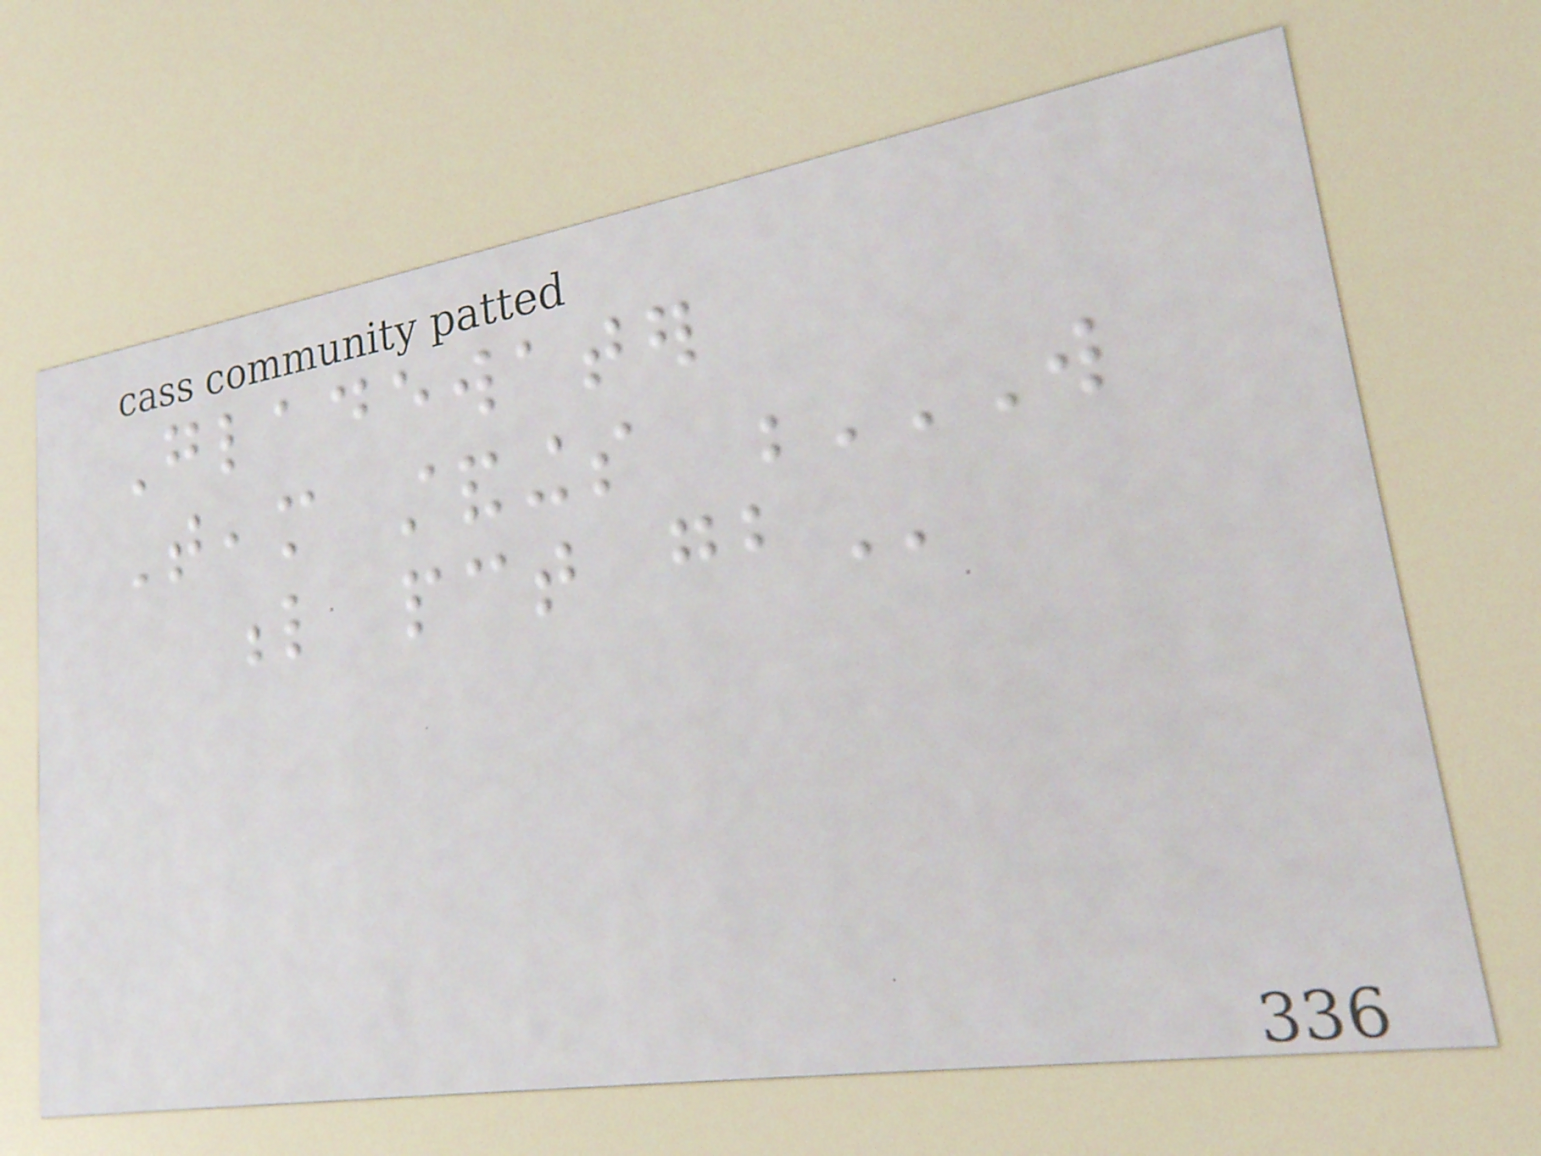Gladewater
Team standings W
L PCT GB
